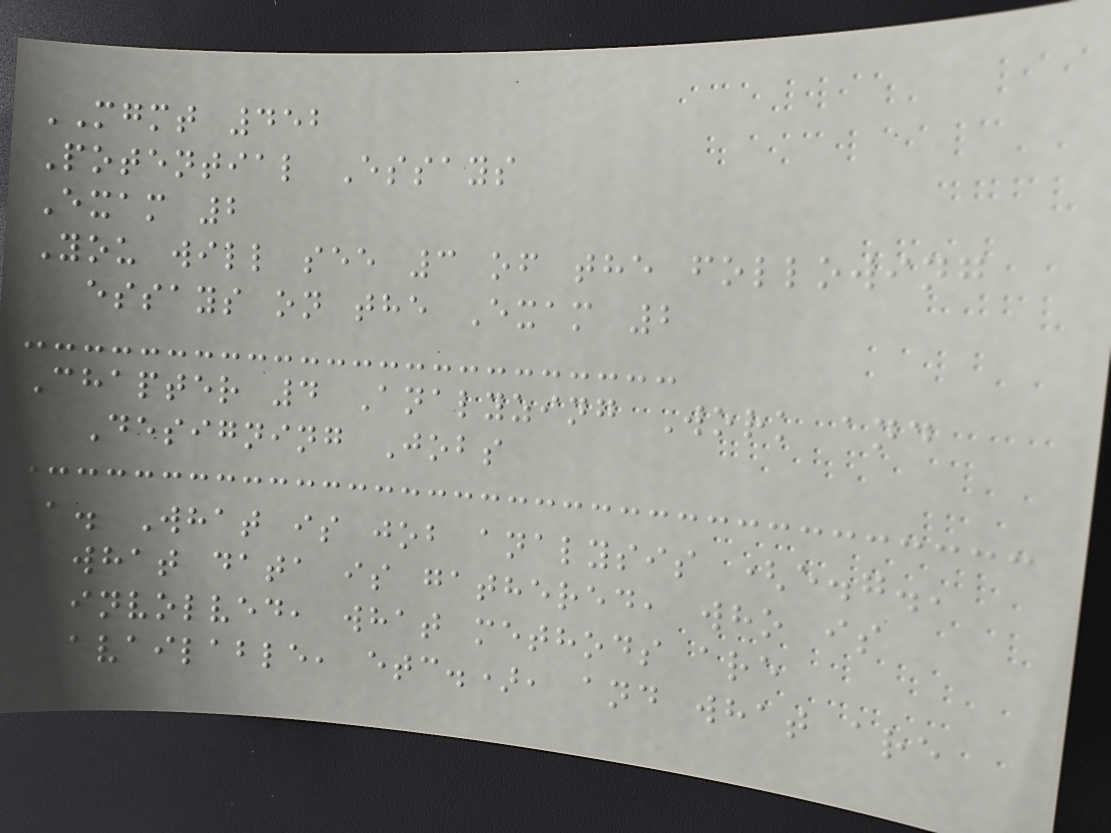MGMT 452
Potential Essays
Exam 2
You will see 3 of the following
essays on the Exam 2
Chapter 4 Analyzing Work and
Designing Jobs
1. What is job analysis (e.g.,
what data is gathered, who is
involved, what methods are
available, etc.), and what are
